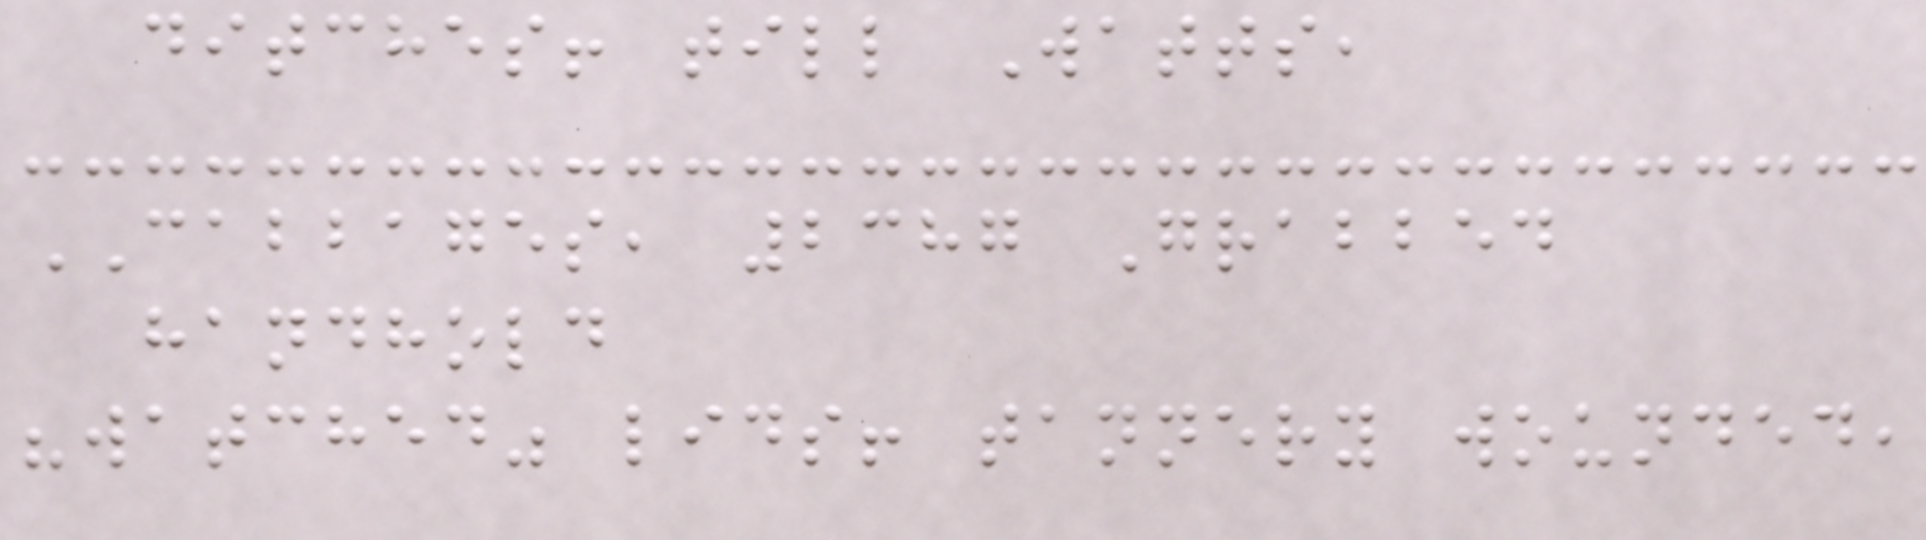ditches! till Watts,
CABBAGES, 2387 Grabbed
handhold
"watched" lids! tannery wounded,
